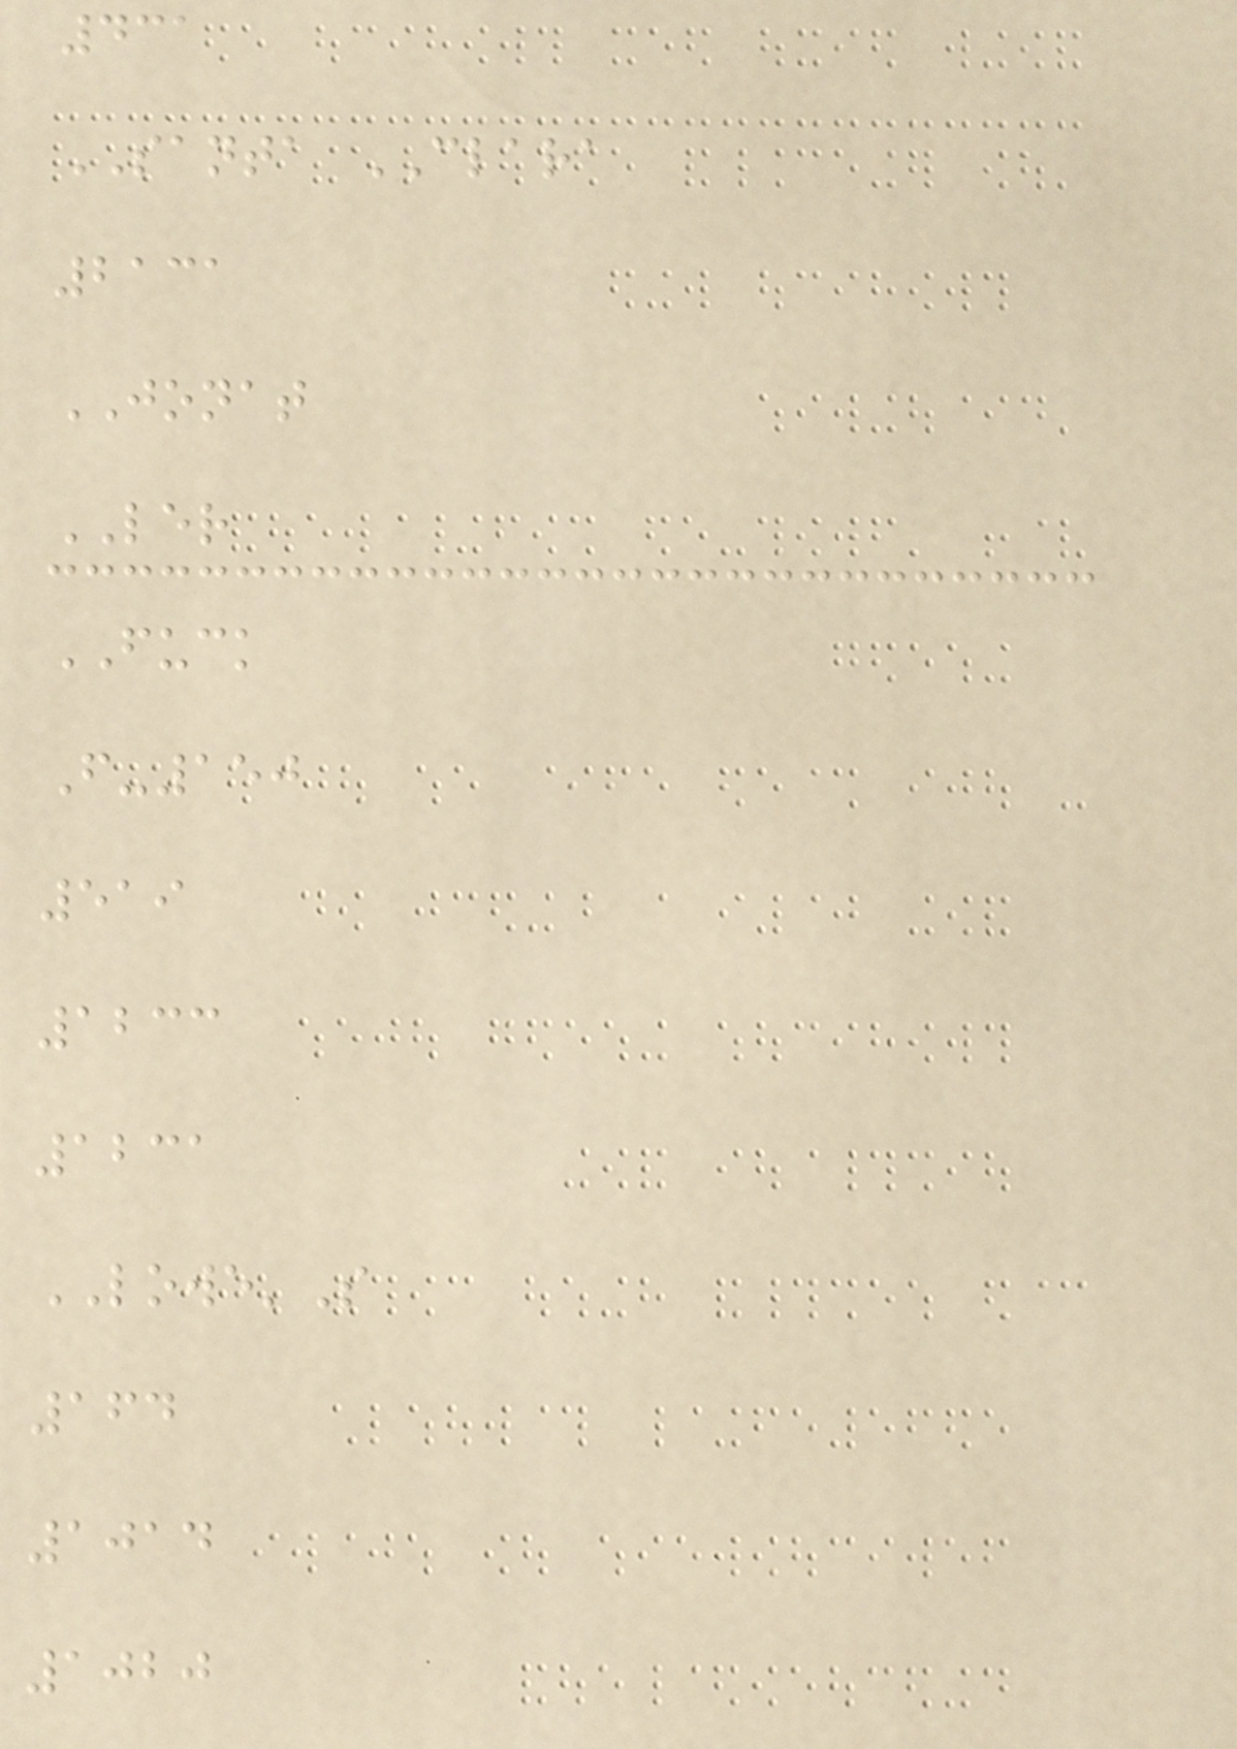431
SANTA CLARA
2131
JONAT
LER
FUCK
F-150
519
1233
1231
LOWE'S
164
1014
1020
